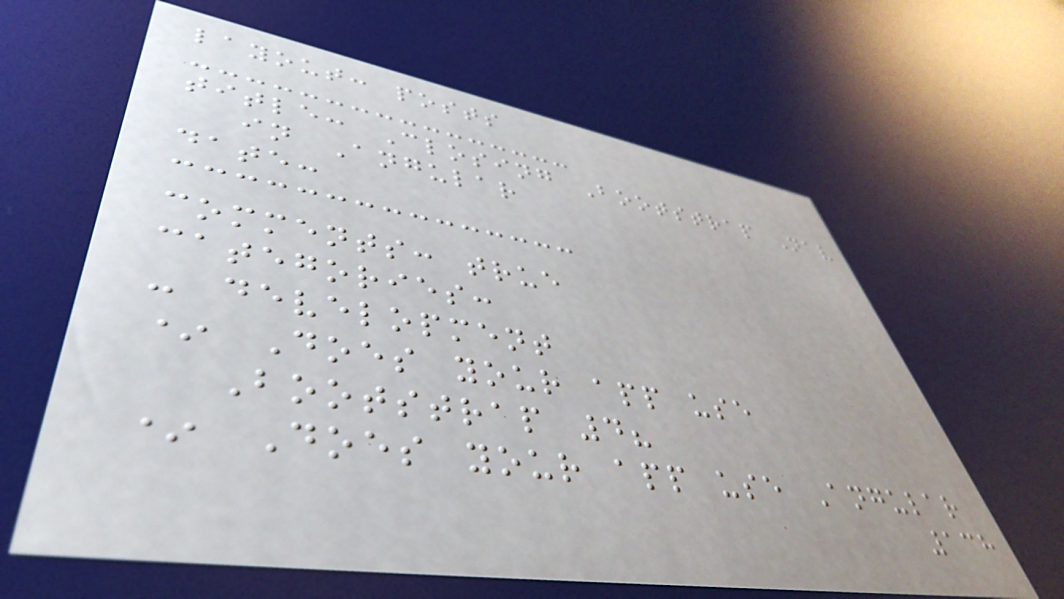layout: posts
title: Closing Bootstrap Nav
in Angular
date:
comments: true
categories:
- development
* Does your app use
Bootstrap 4?
* Does your app use Angular
138
